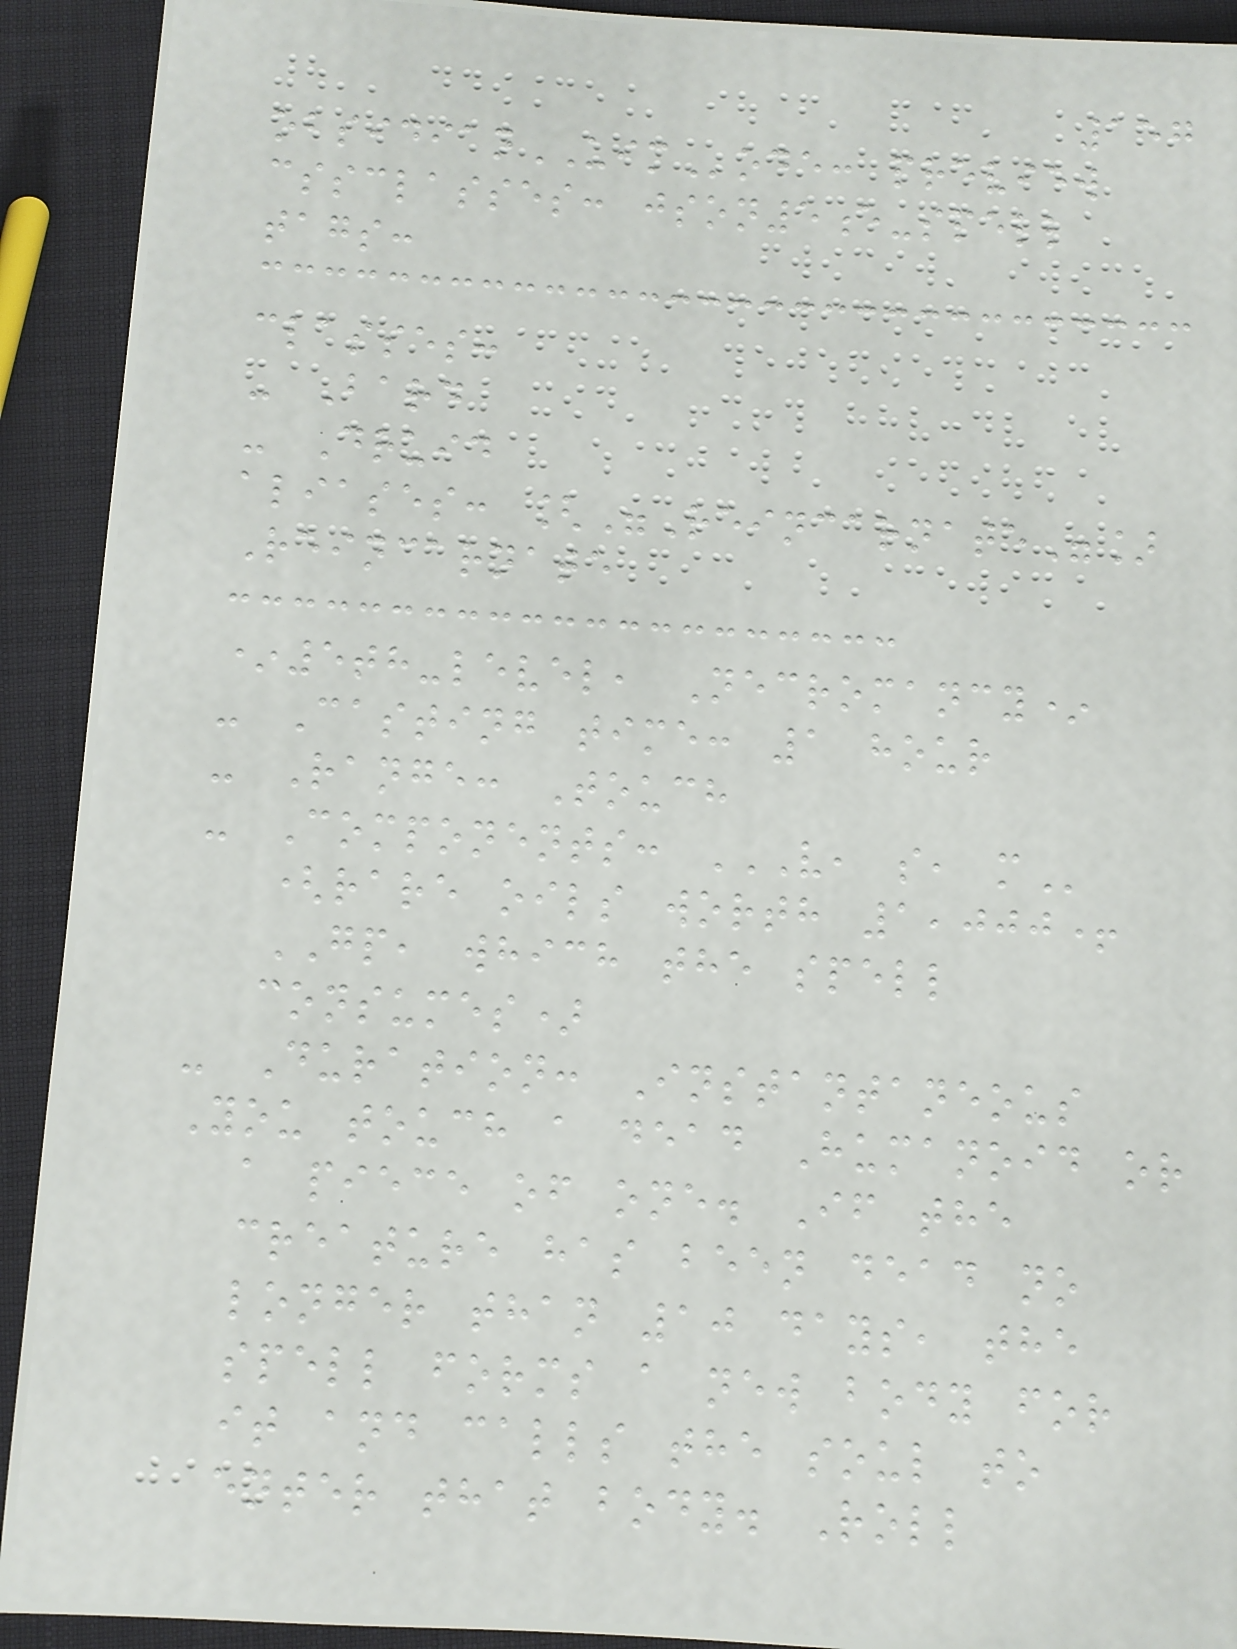157
obsidianUIMode: preview
cssclasses: json5e-spell
tags:
classes:
- Bard
- Druid
aliases: ["Reincarnate"]
Reincarnate
*5th-level, Necromancy*
- Casting time: 1 hour
- Range: Touch
- Components: V, S, M
(rare oils worth 1,000+
GP, which the spell
consumes)
- Duration: Instantaneous
You touch a dead Humanoid or
a piece of one. If the
creature has been dead no
longer than 10 days, the
spell forms a new body for
it and calls the soul to
enter that body. Roll
